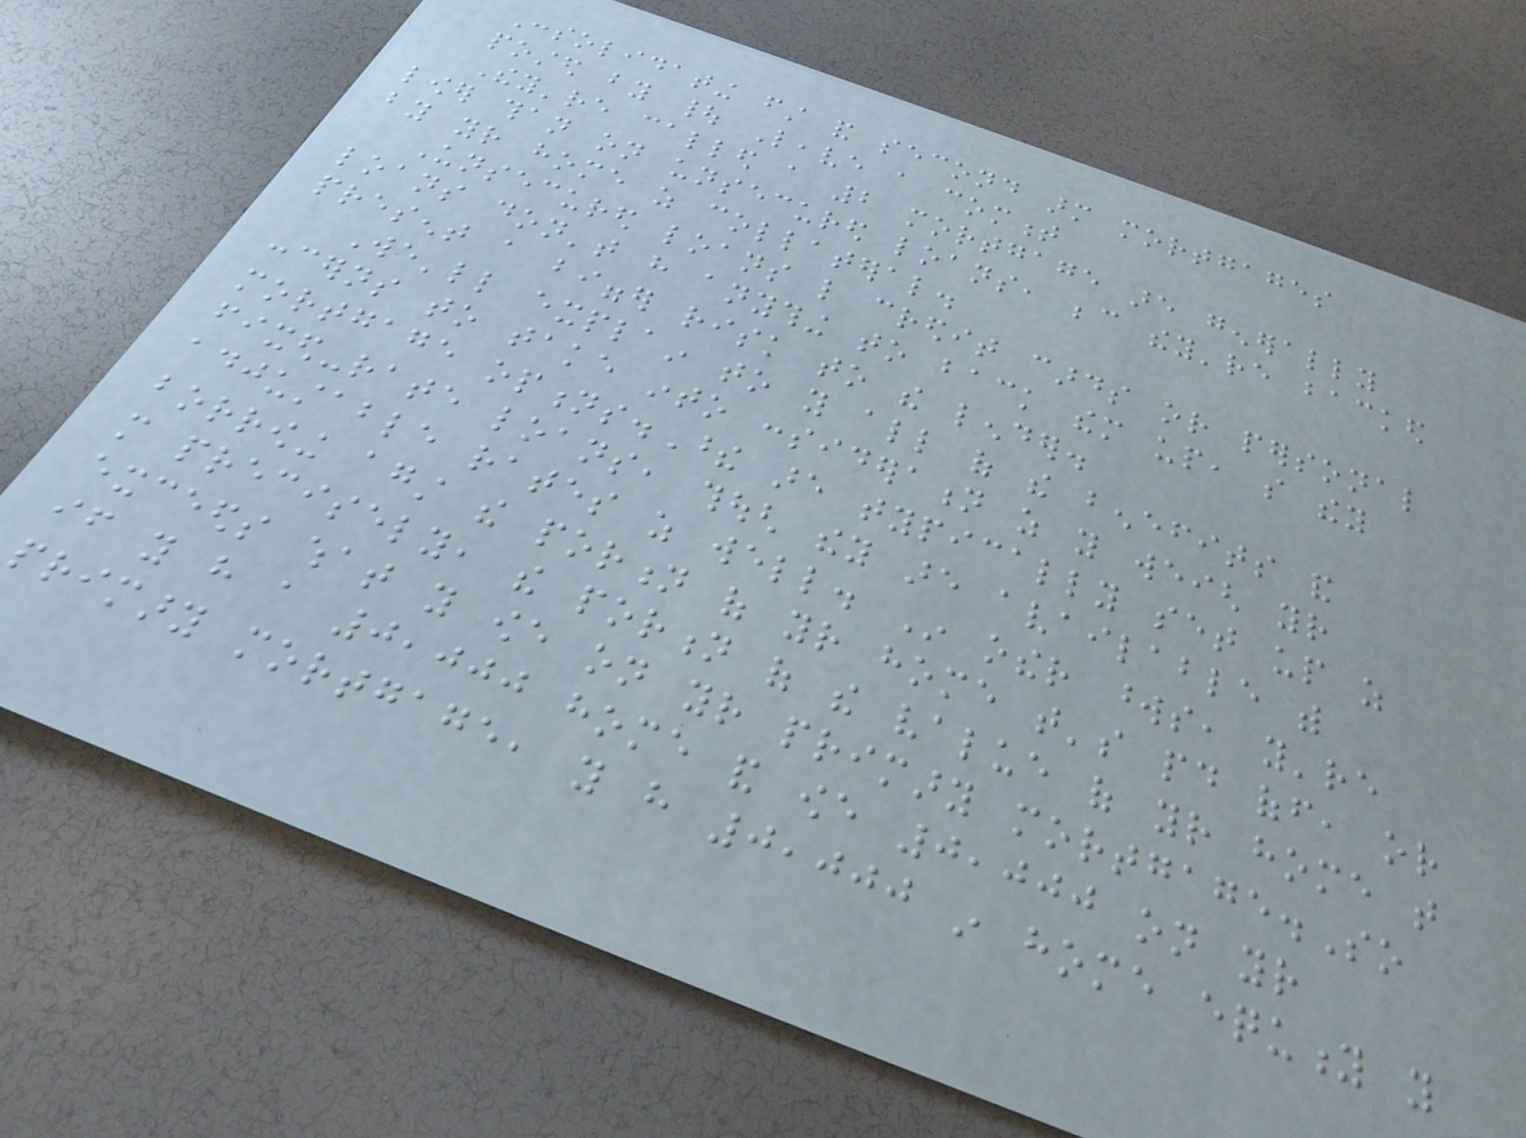Consolidating first and second arm mortgages
posted by | Leave a comment
They're called a 2 mortgage are generally
lower than on unsecured loans, because they're backed
by your home as collateral.
Unsecured loans like credit cards or personal
loans don't have anything to back them up, so they
present a bigger risk to the lender.
We'll explain to you all of the benefits and
concerns to take into consideration as you weigh your
mortgage options.These are typically set up as
fixed-rate loans, though they are available with
adjustable rates as well. In other words, you're
borrowing against the portion of your home that's paid off, or
more precisely, the portion of the value of your home that
exceeds what you owe on your primary mortgage.So
if you have a 0,000 home and owe 0,000 on your
primary mortgage, you have 0,000 in home equity you
